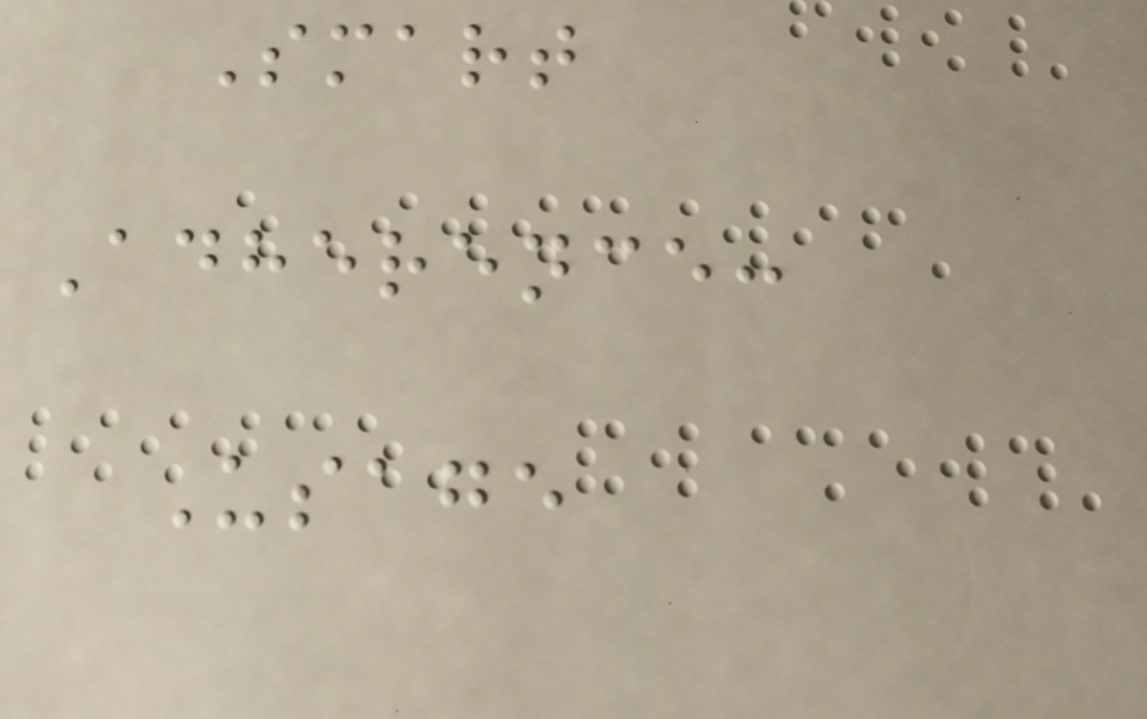Smart
Adherence:
Usage
